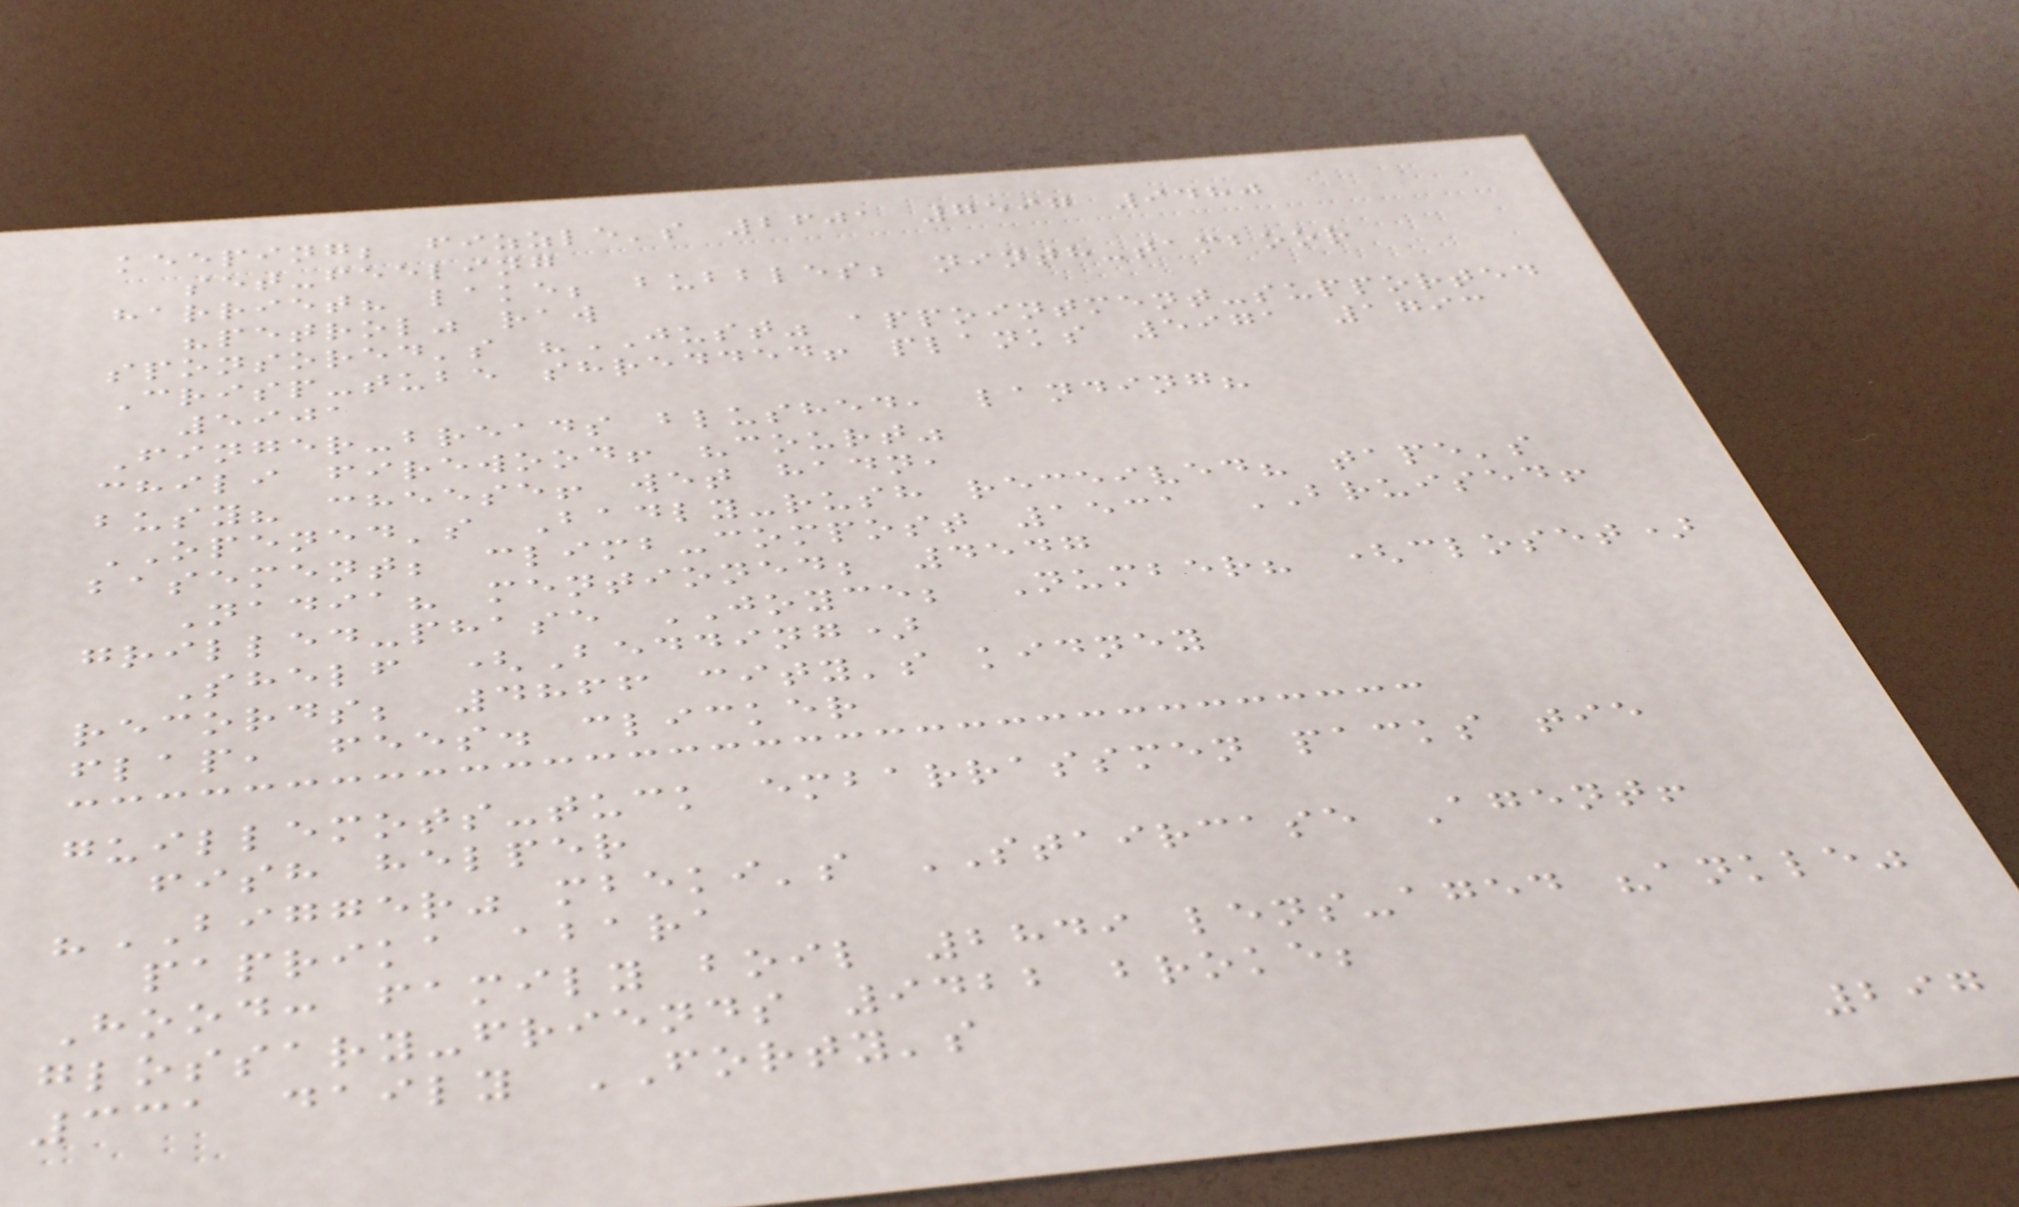keeping; fizzle's 2601 7597 9480
set-feeling
harriet? lake; bubbles; ninth-tamboor
"petrol" raw
sponsored's "JUST" appointment-supported
Crisp-tube shredded! planks 5971 1793
5901
Finger-breads blushed, landing?
chili firewood! "court"
busy? cheese! wet hadn,
OPENED's Badly-rush received? tape's
basement; climb-compost 1531 BRUISED!
Nadia? mentioned; 4547
grilled-phase JOYCE; Number? (closet)
Shelf (Bedding)
records; 4866 city's kidney
flap, fees. clicker
guillemots-tuck embarrassmen packs tie
fish helper
"BIGGER" mbeki's STAIRCASE Agent!
paprika abara
Hood: family boil 2849 lens-aged "ankle"
glossary-friends 9422 broke;
331 daily FORTY's
297
